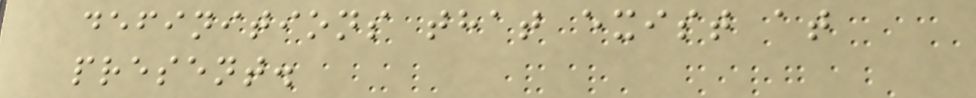definitions that exist at
present.
